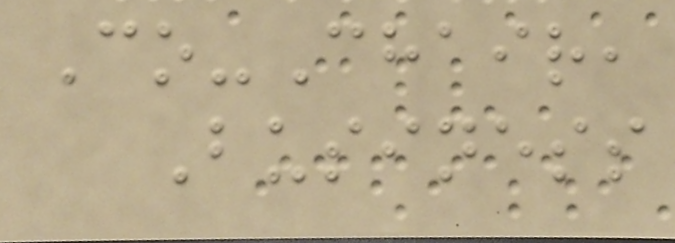Co-Chair,
Business
